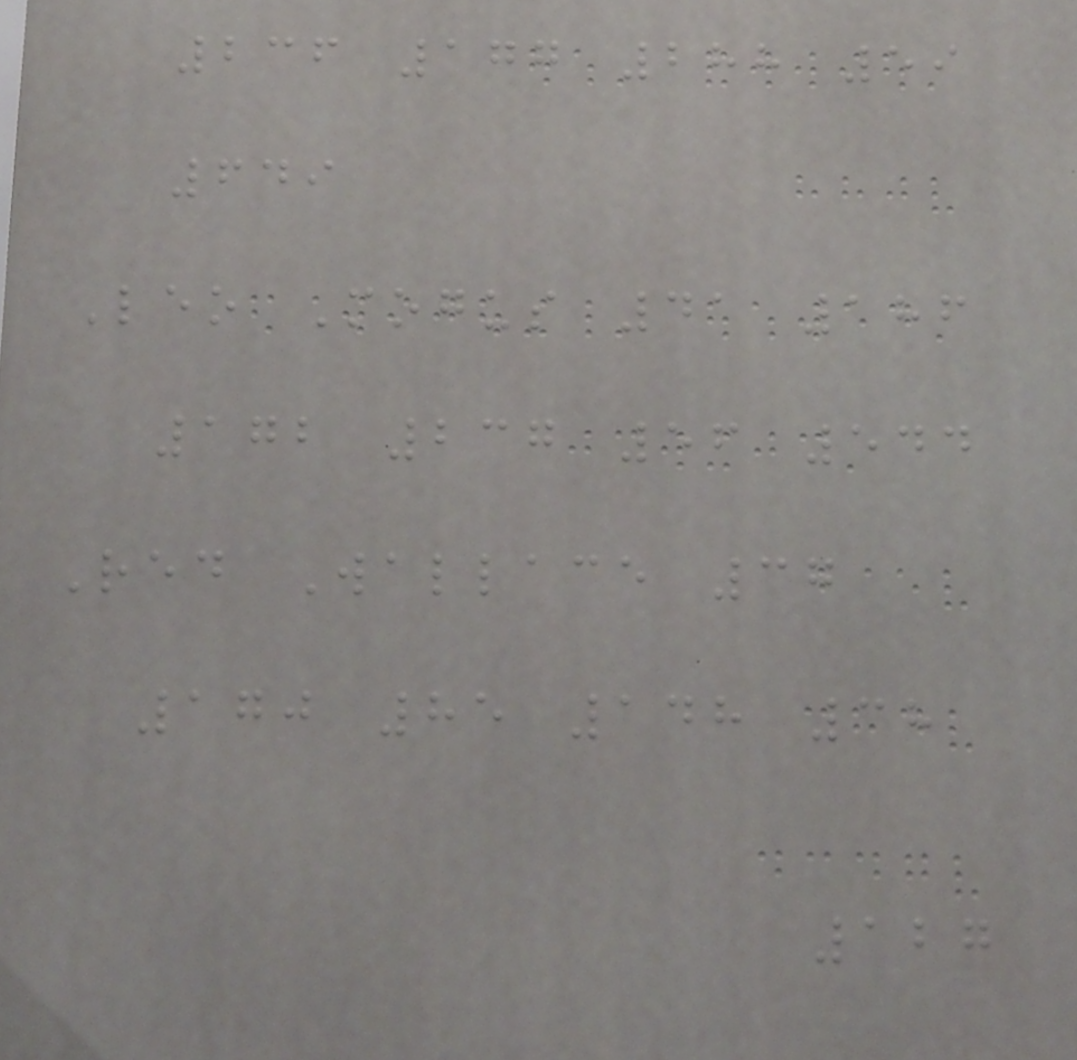236 177 288 59
649
Leo Mogus 41 186
172 237 56 544
Red Wallace 37
170 85 148 38
127
